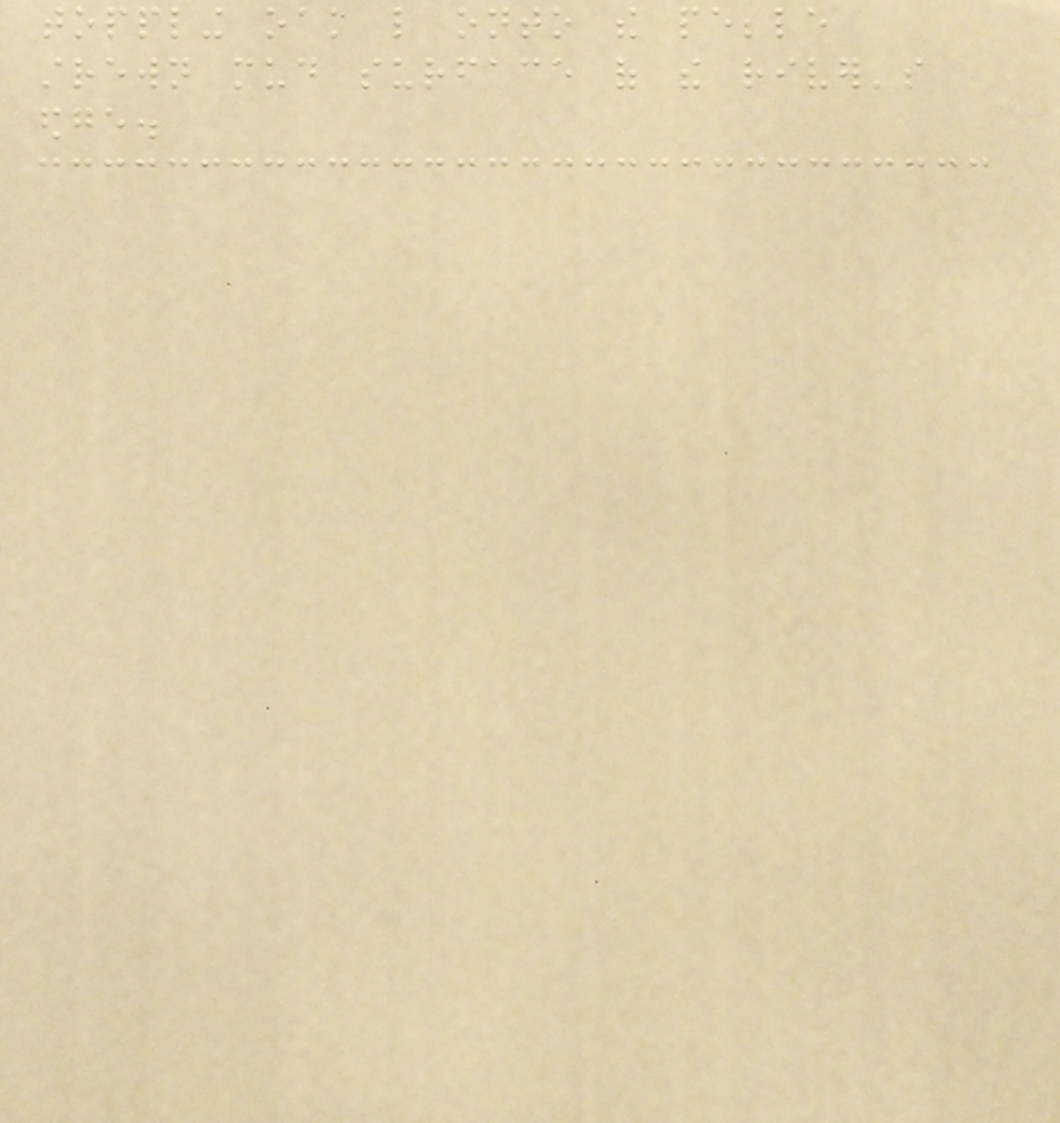toppling oak like onto the pebble
strewn mud surface of the river's
edge.
